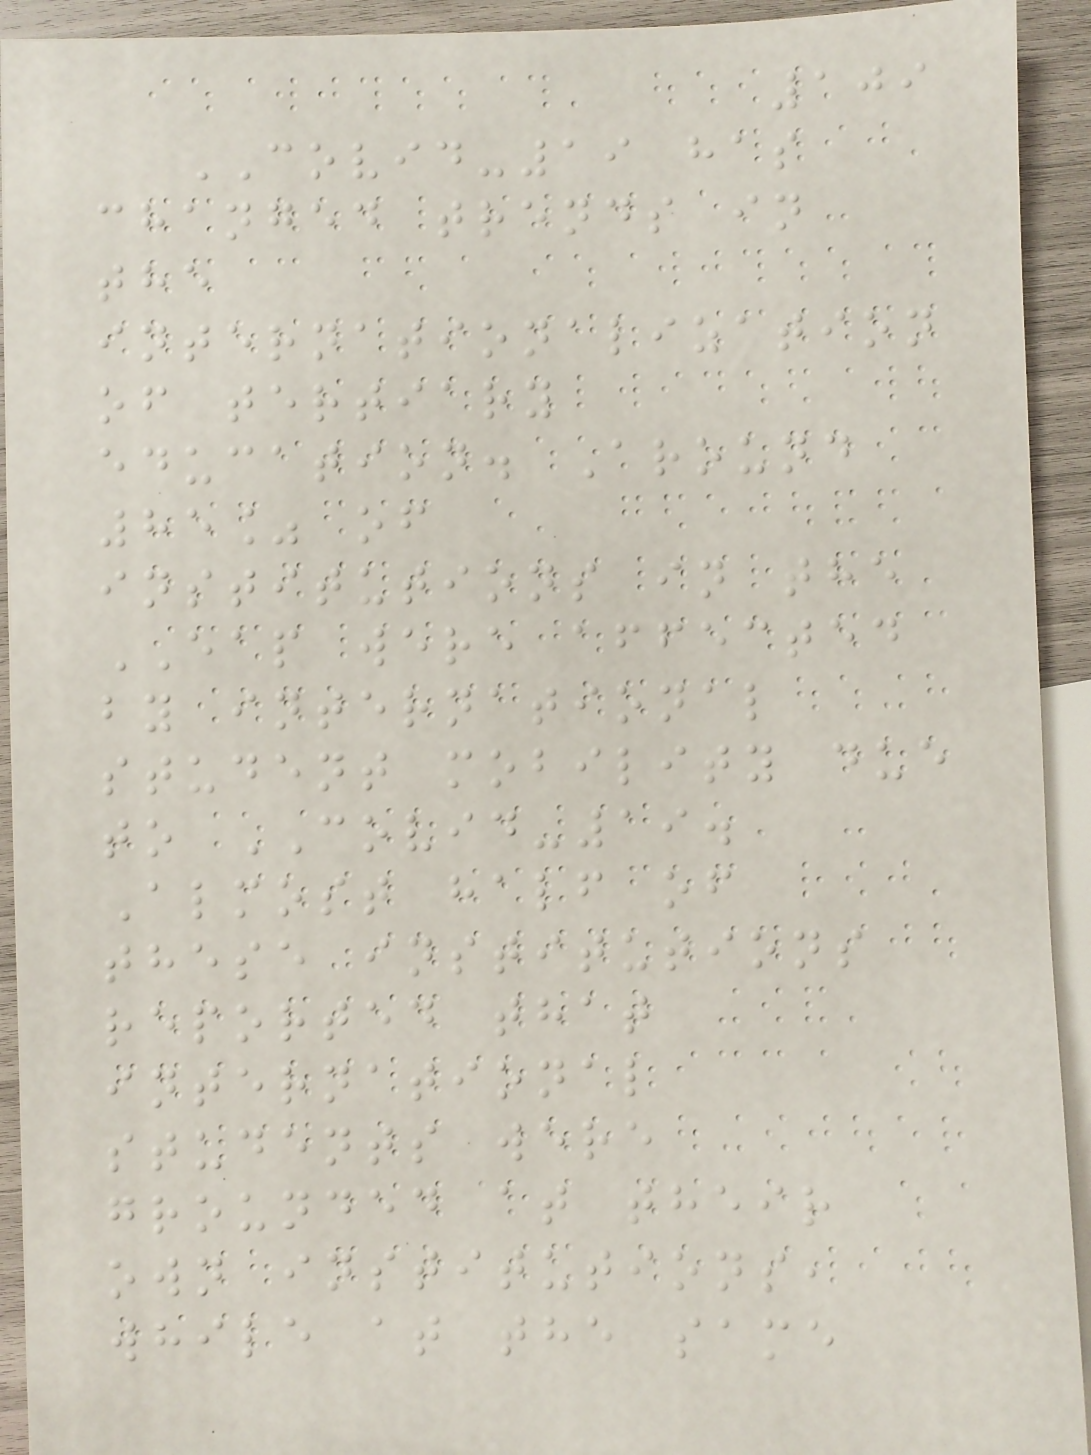109
COVID-19 has
changed trends in
the
internationalization
of tertiary
education. Around
85% of
institutions in the
EAP were affected
by international
student mobility due
to COVID-19.
Almost half of
these institutions
reported that
international
students were
grounded at their
own institutions,
while at the same
